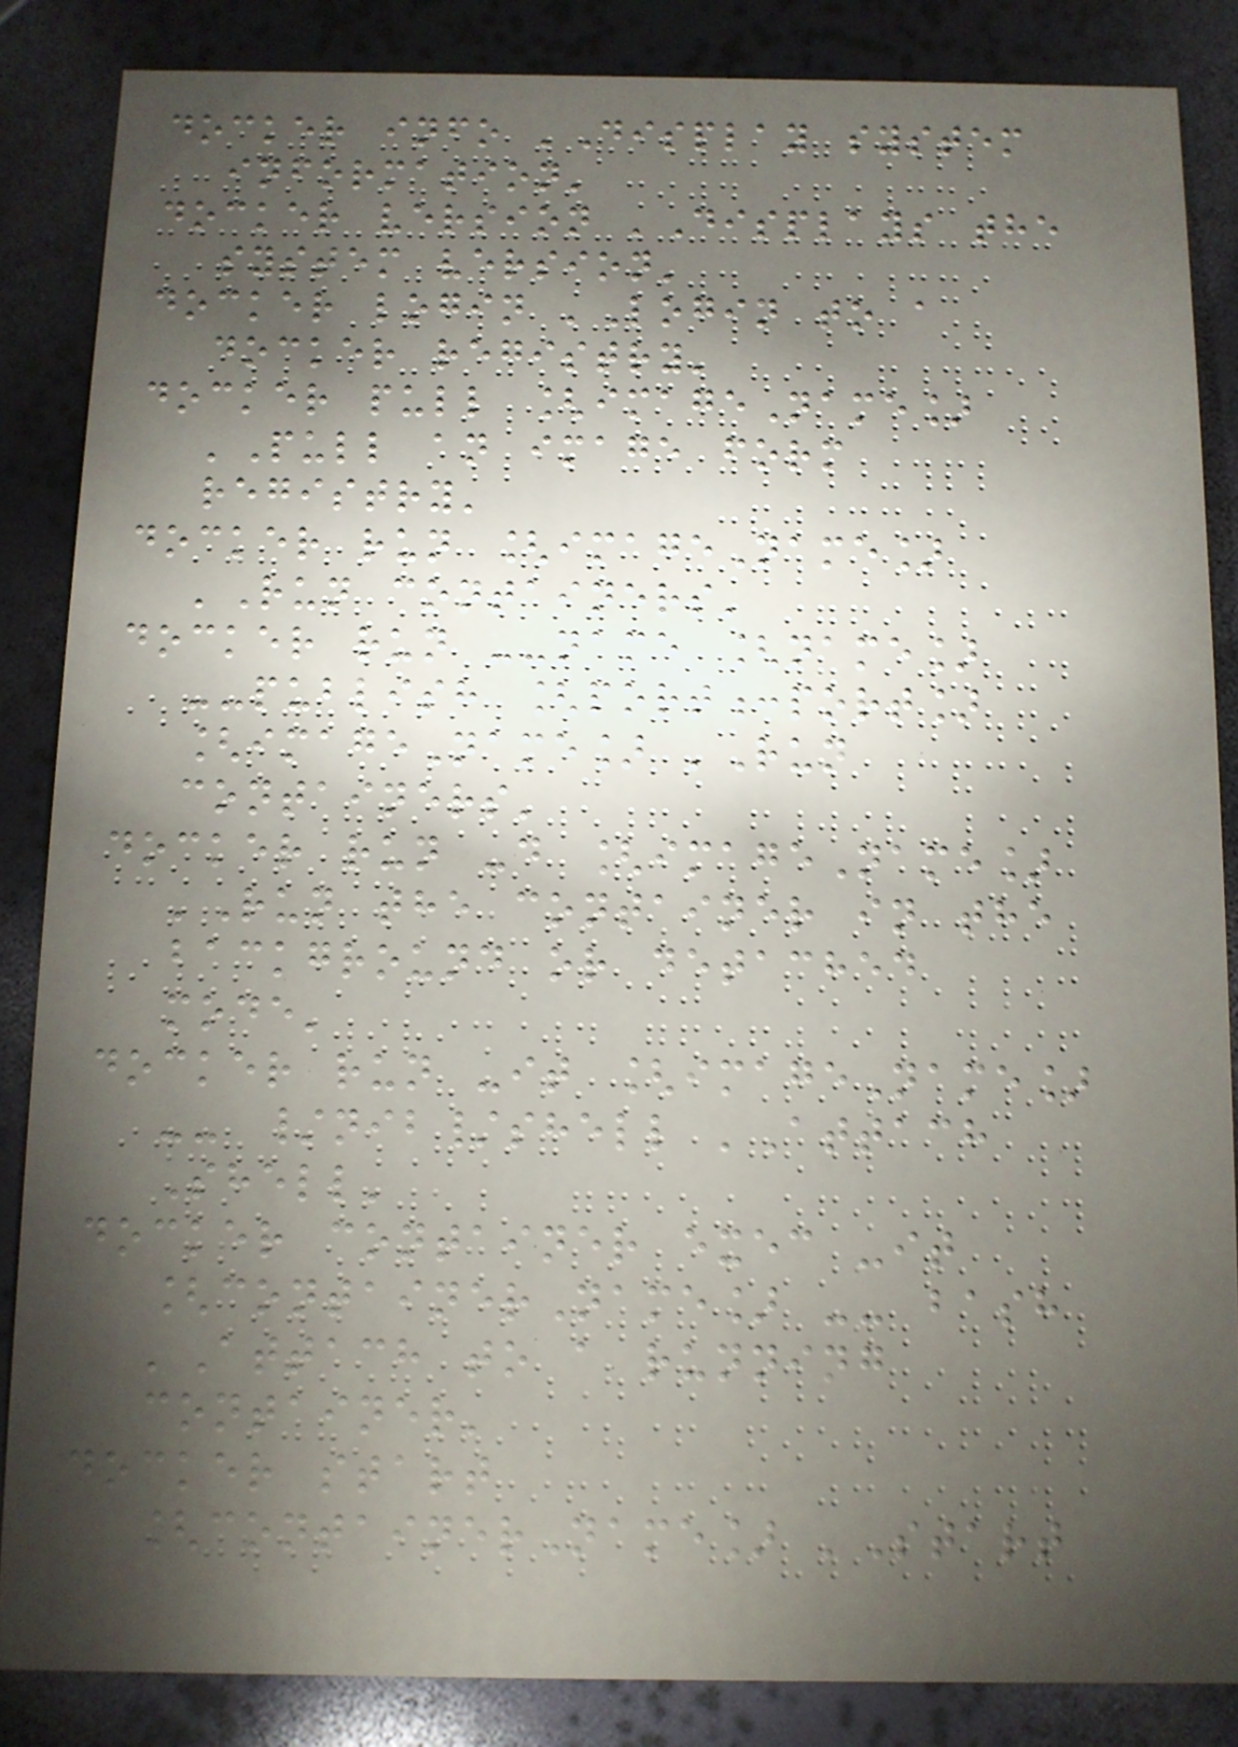docker info 'Display system
information'
docker version 'Displays the
system version'
docker login 'Login to a
docker registry'
docker pull [imageName]
'Pull an image form
registry'
docker run [imageName]
'Run containers'
docker run --name [name]
--publish [port:port]
[imageName] 'Run
containers'
docker run -d [imageName]
'Run the container in the
background or detached
mode'
docker run -it [imageName]
-- /nib/shell 'Attach
Shell'
docker container exec -it
[containerName] -- bash
'Attach to a running
container'
docker start
[containerName] 'Start
